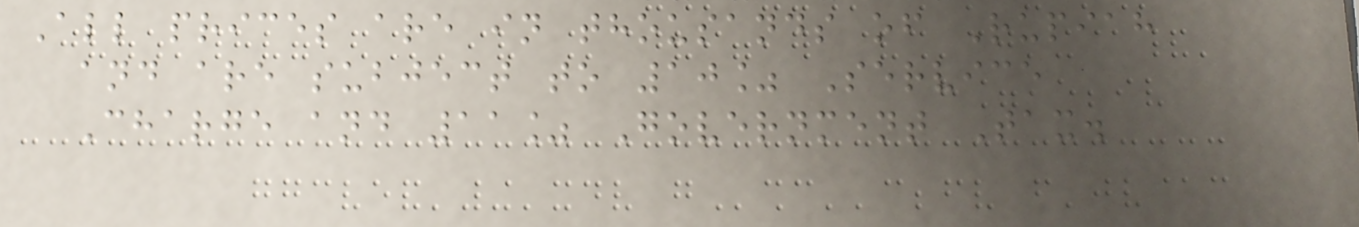All prices are in thousands of Rupiah
and are subject to 10% Service
Charge and 11% Government Tax.
